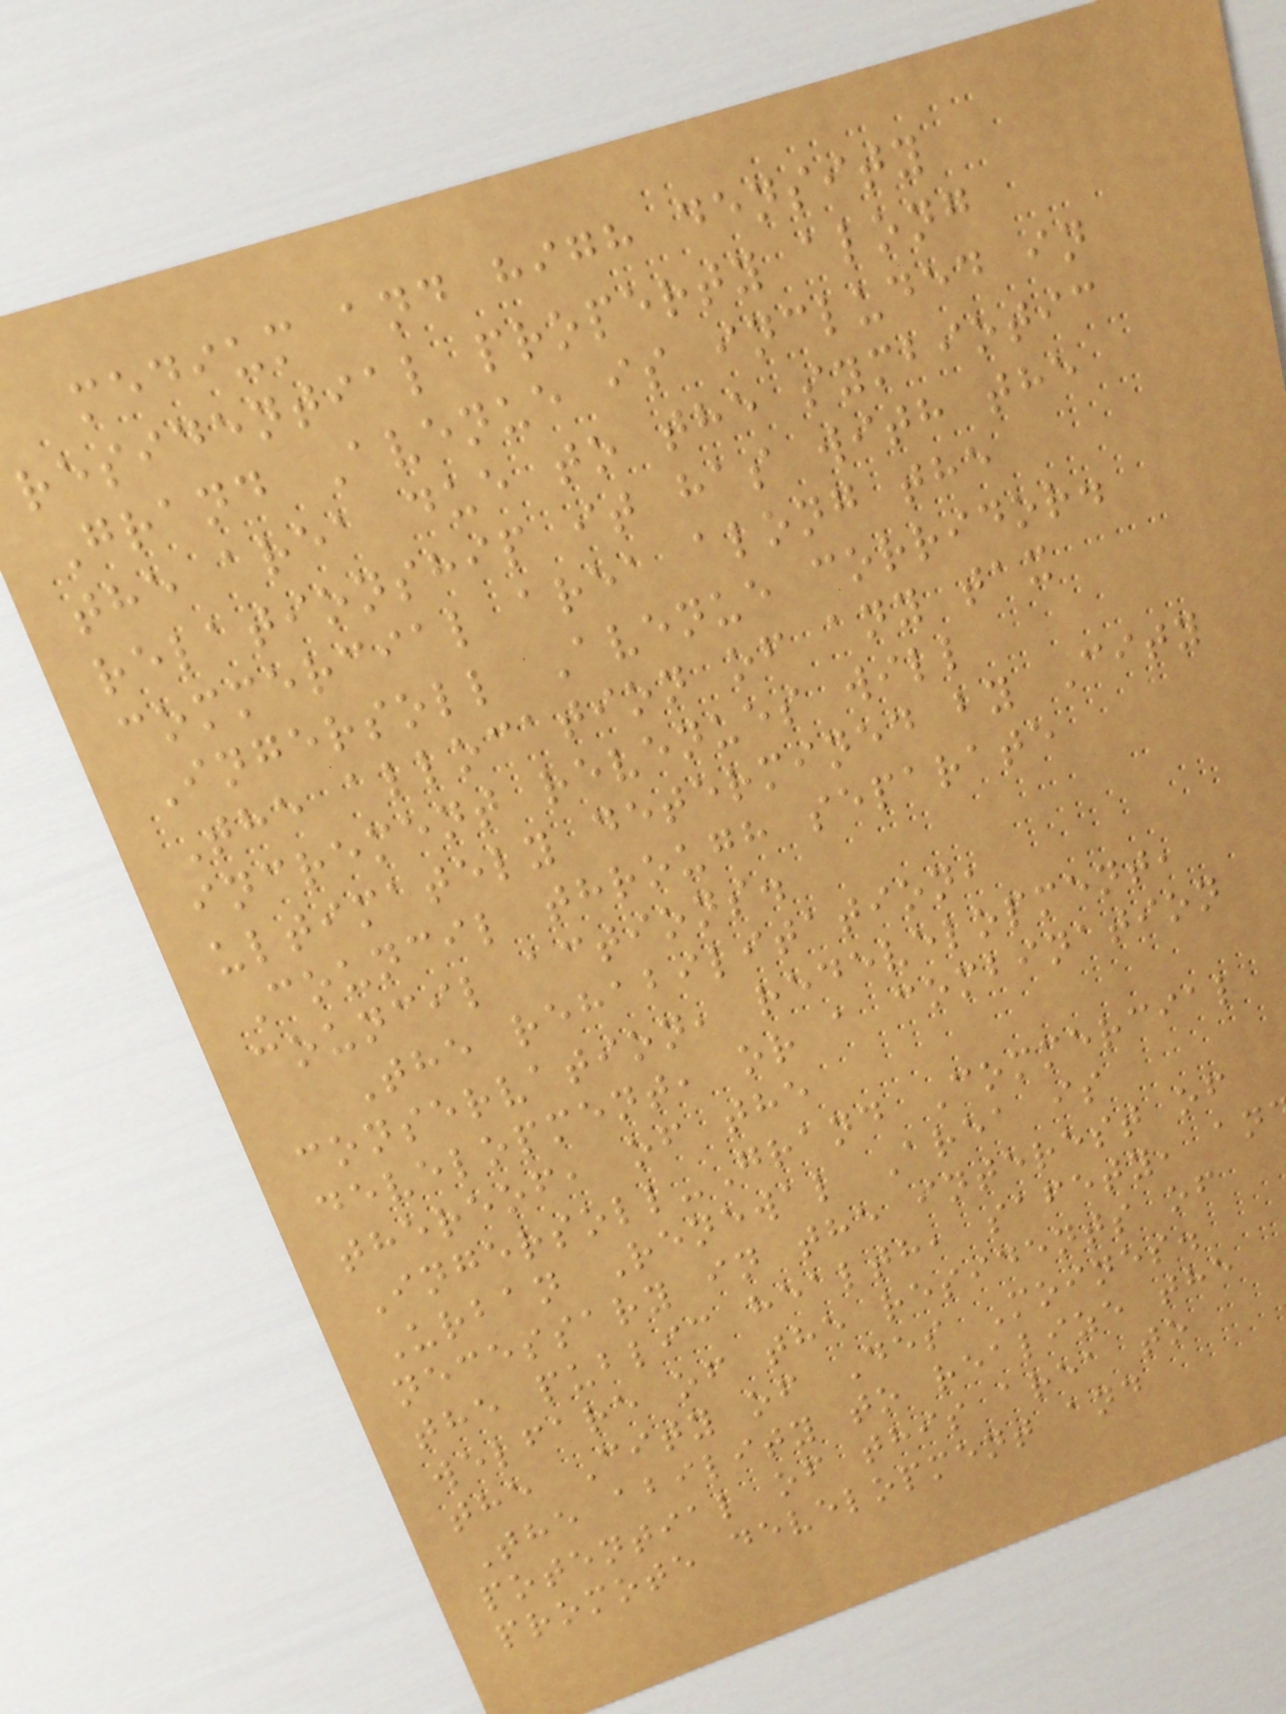medium and high density
residential property along
Grand Avenue is included in
the area due to the symbiotic
relationship it has with the
commercial area along the
Ingersoll Avenue corridor.
The allocation of any tax
increment revenues will
ultimately determined by City
Council through separate
council actions.
The rehabilitation,
conservation, redevelopment,
development, or a combination
thereof, of the
Ingersoll-Grand Commercial
Urban Renewal Area is
necessary in the interest of
the public health, safety, an
welfare of the residents of
the City of Des Moines.
The ability to realize the
potential of this area to
promote development and
